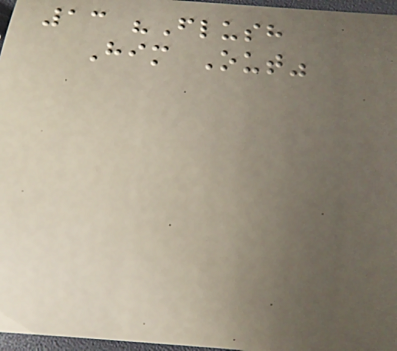13 "Flush
Him Out"
